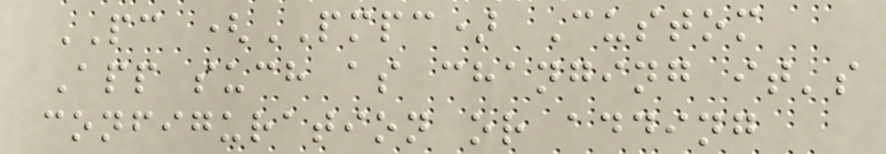PC (PMPC) Custom
App such as changing it's
configuration or adding
